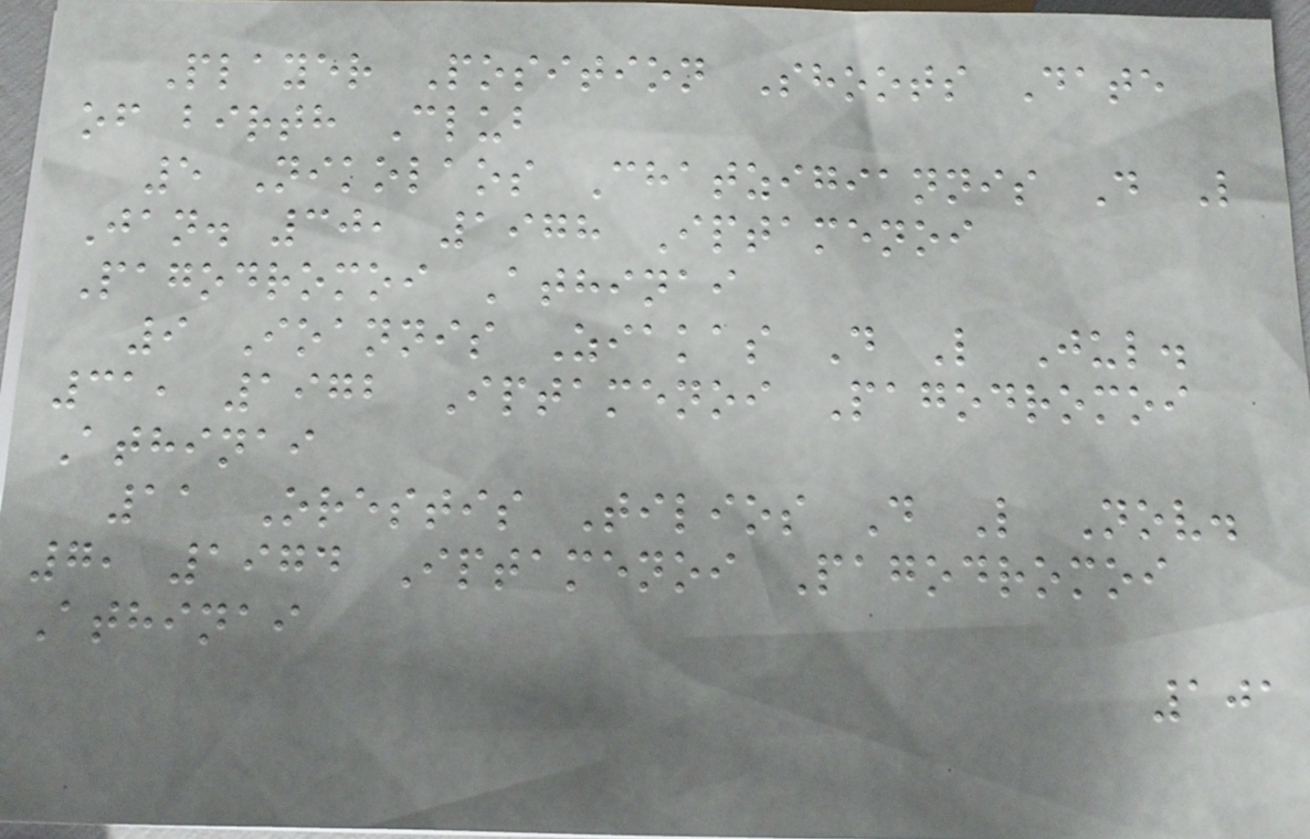Player Position Shoots Date
of birth Club
5 Nikolaos Chatzigiannis D L
Jan. 30, 1978 Iptamenoi
Pagodromoi Athinai
9 Ioannis Ziakas D L Jul.
31, 1972 Iptamenoi Pagodromoi
Athinai
11 Orestis Tilios D L Nov.
7, 1974 Iptamenoi Pagodromoi
Athinai
101
